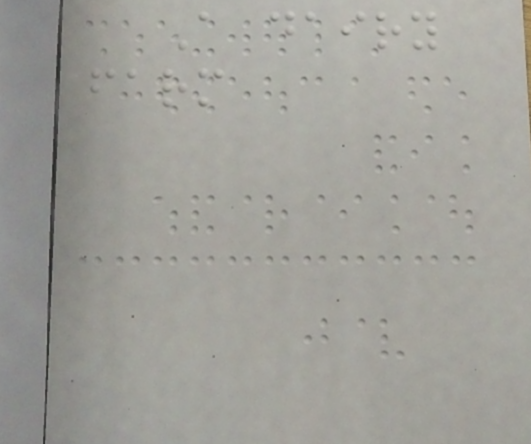A dairy
farm
